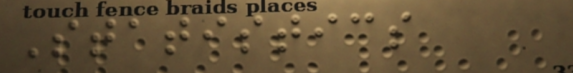Statistics
